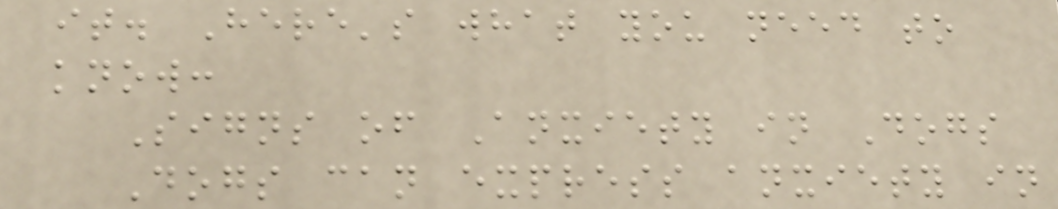it. Here's what you need to
know:
Signs of Anxiety in Dogs
Dogs can express anxiety in
